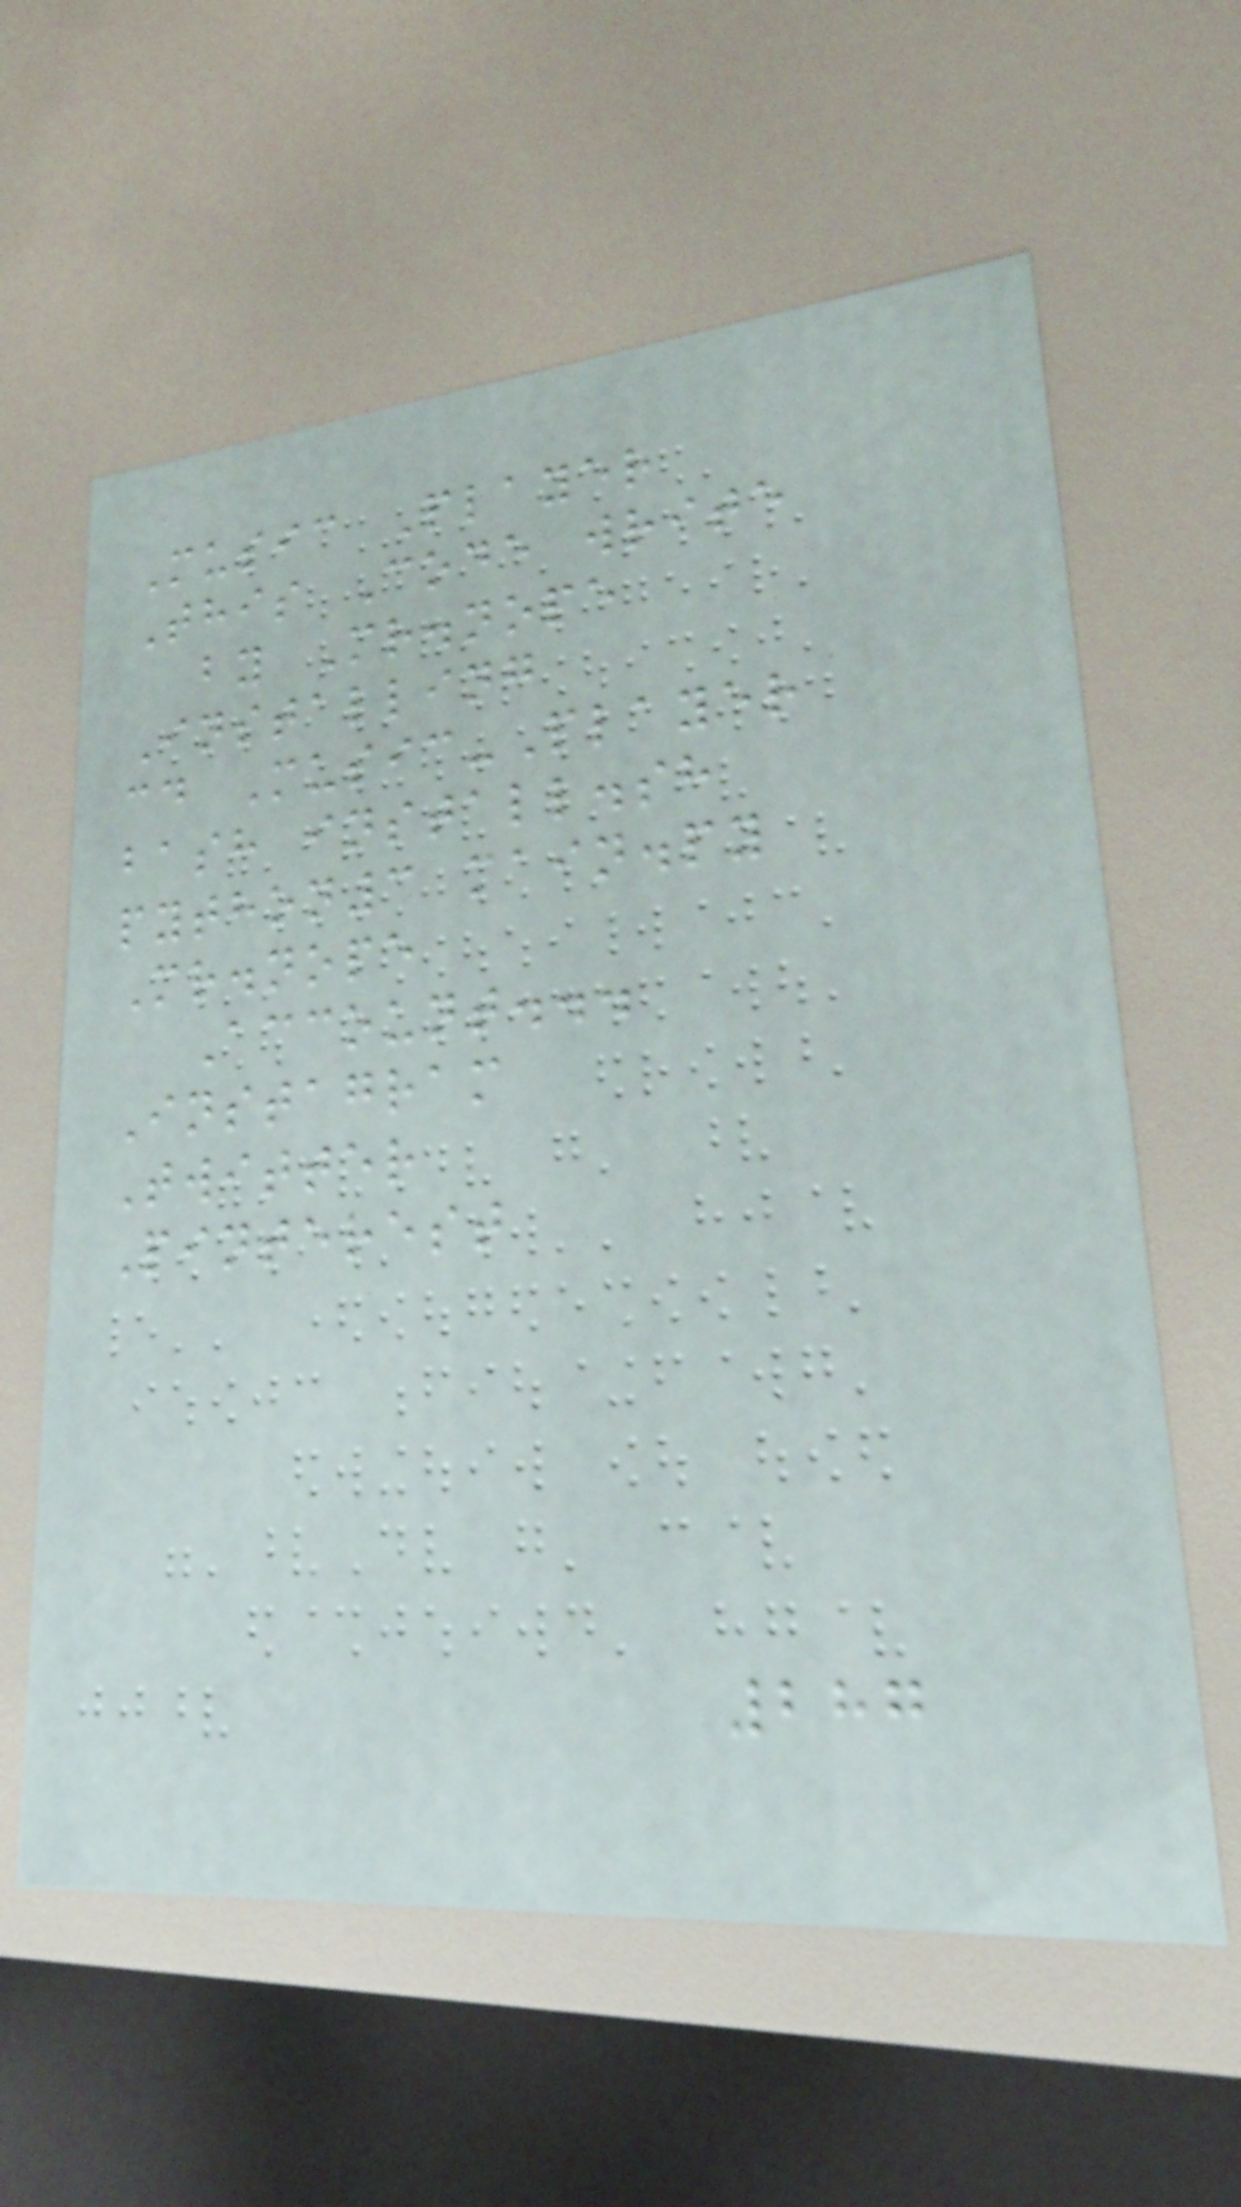Music Player
This Code write
by Mr.nope
Installing
cd Music-Player
bash install.sh
python3 main.py
Mr.nope
Account...
Instagram
Twitter
Pinterest
287
